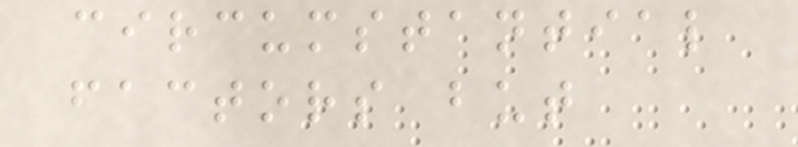circumstantial
factors but
